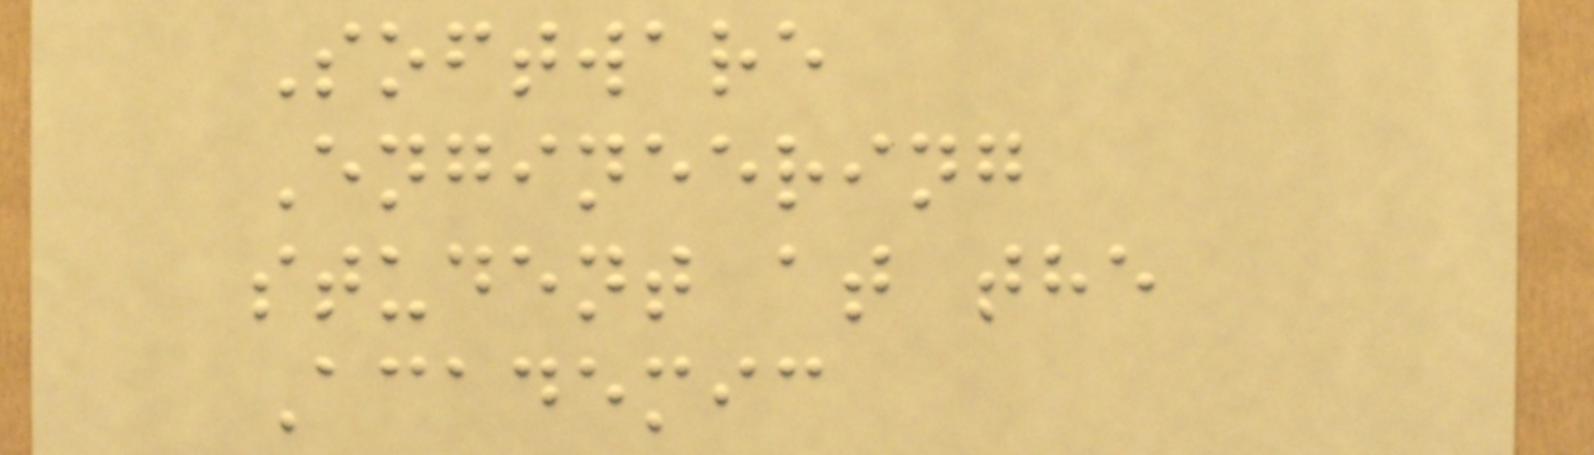Software
Engineering
student at the
Academic
